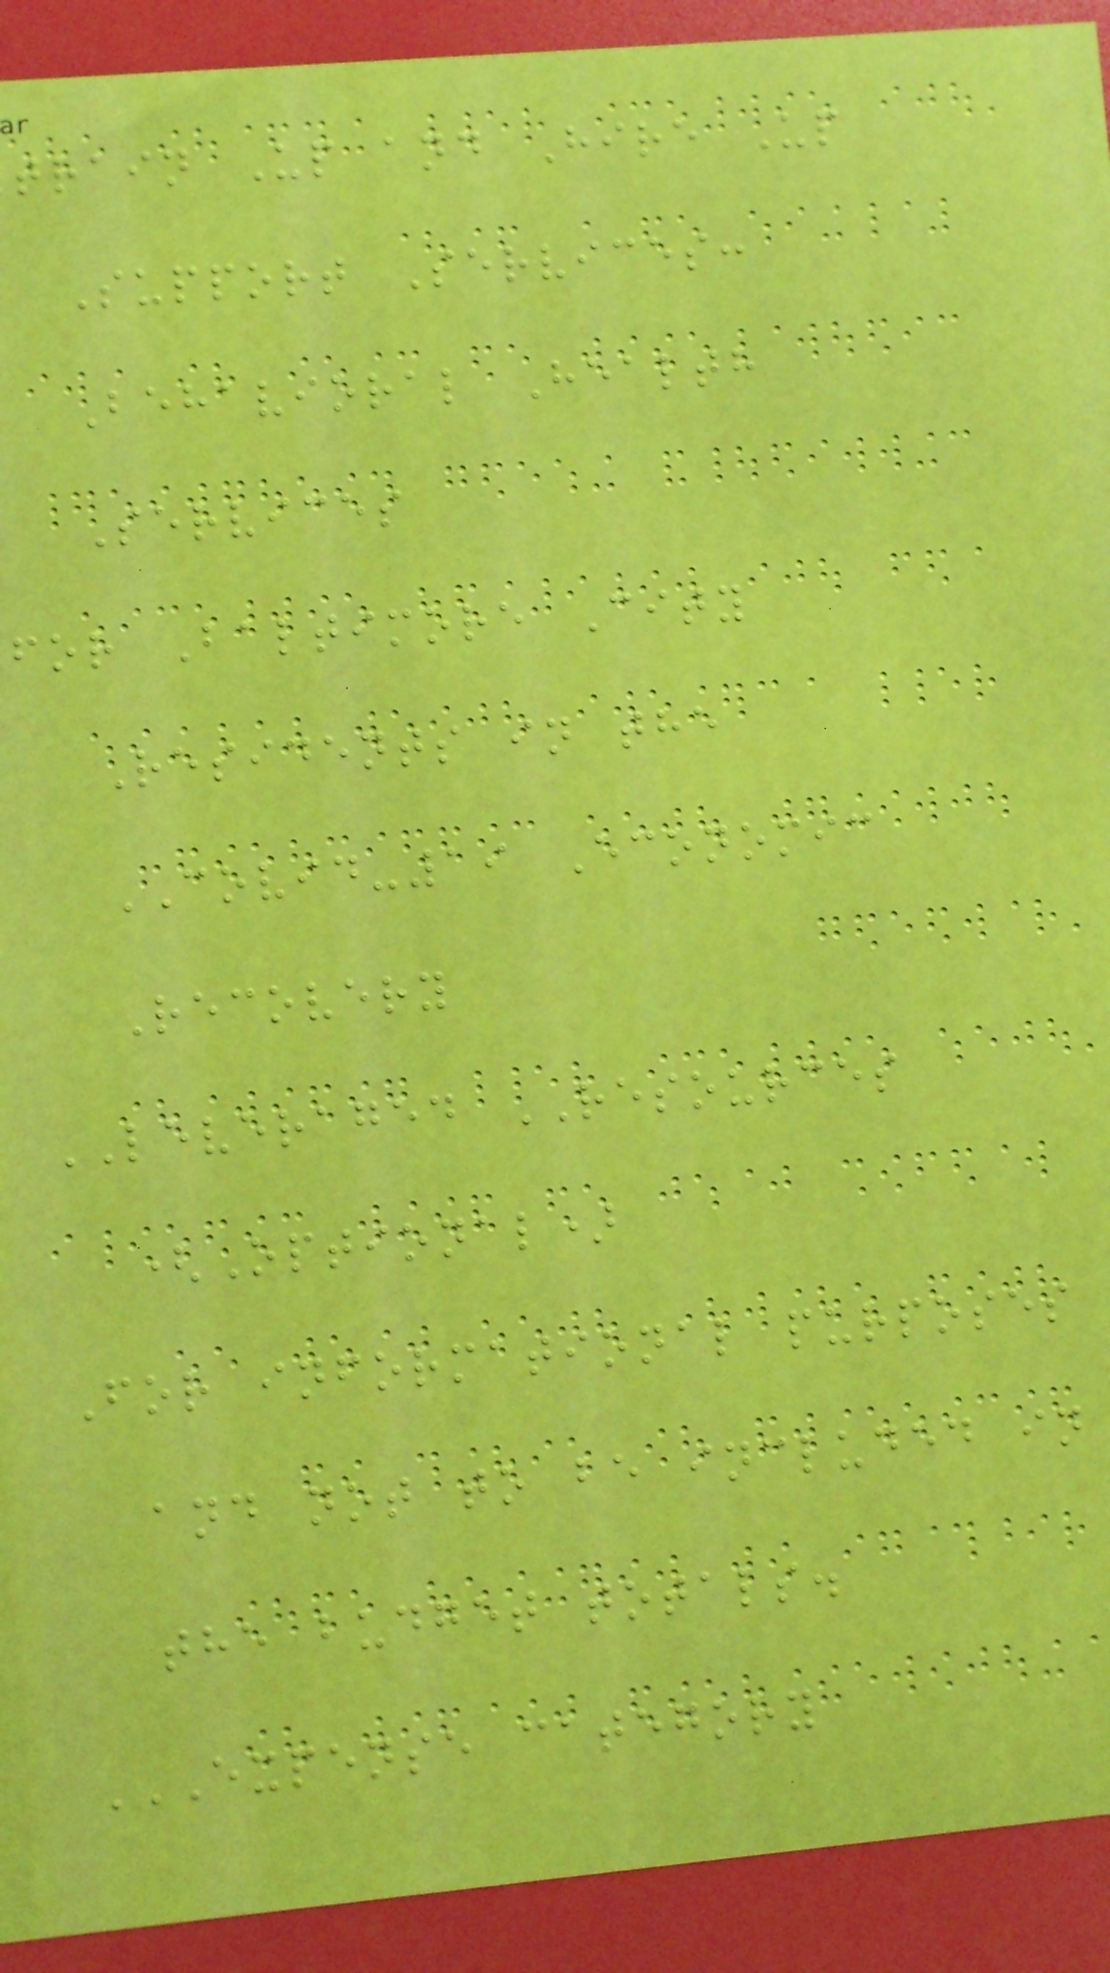train Up and Hire Up
Support Services:
Behavioral Health
Services
for Baltimore City
Residents in the
COVID-19 Economic
Recovery
LEVERAGED RESOURCES
(Optional)
For informational purposes
and not to be included in
the budget totals.
EXPENSE CATEGORY
